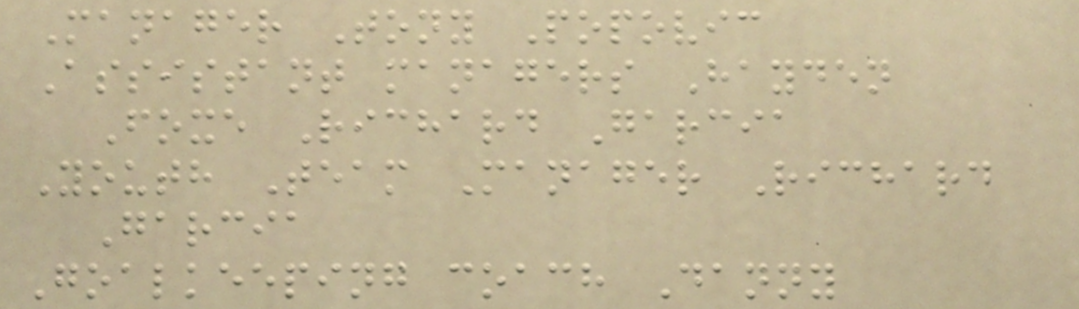Manager Tony Popovic
Assistant managers Hayden
Foxe Richard Garcia
Youth Team Manager Richard
Garcia
Goalkeeping coach Danny
